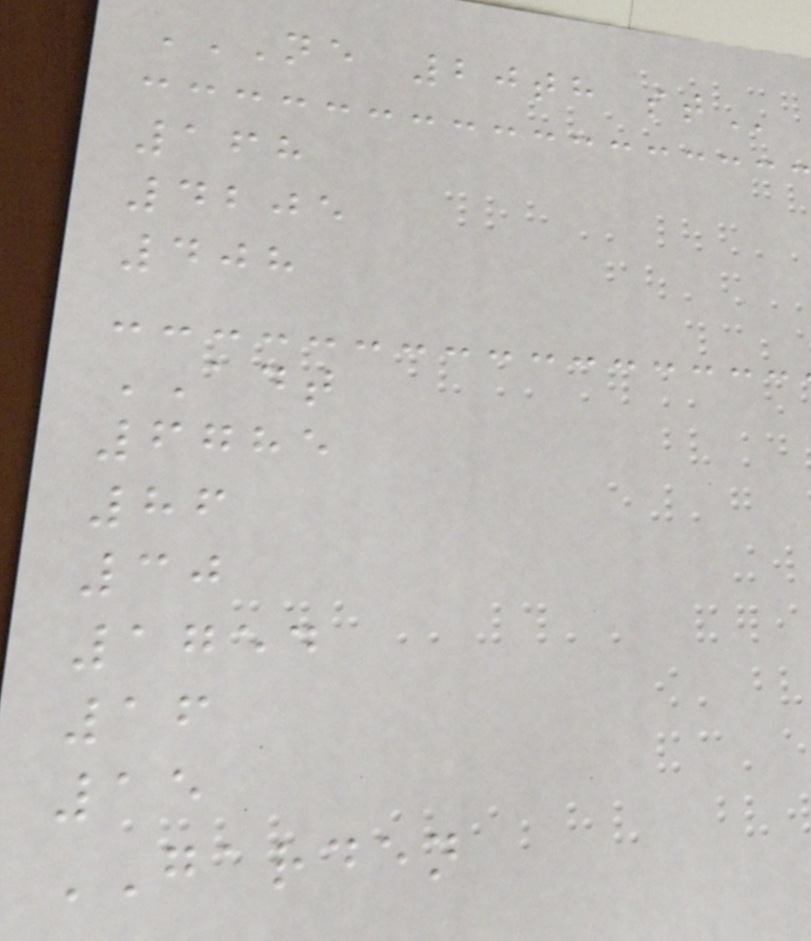NE 20TH ST
168
4205
408
ADT
6785
86
30
1754
16
15
GARDEN
